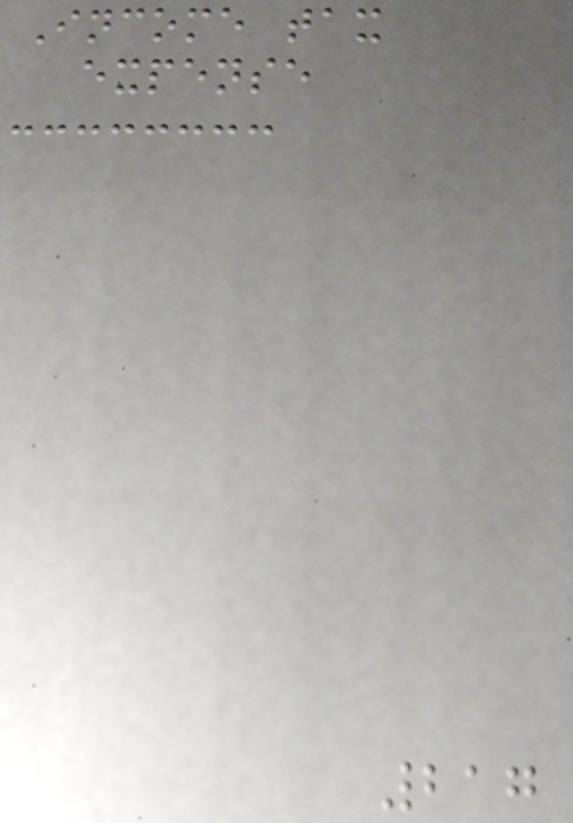Income tax
expense
217
